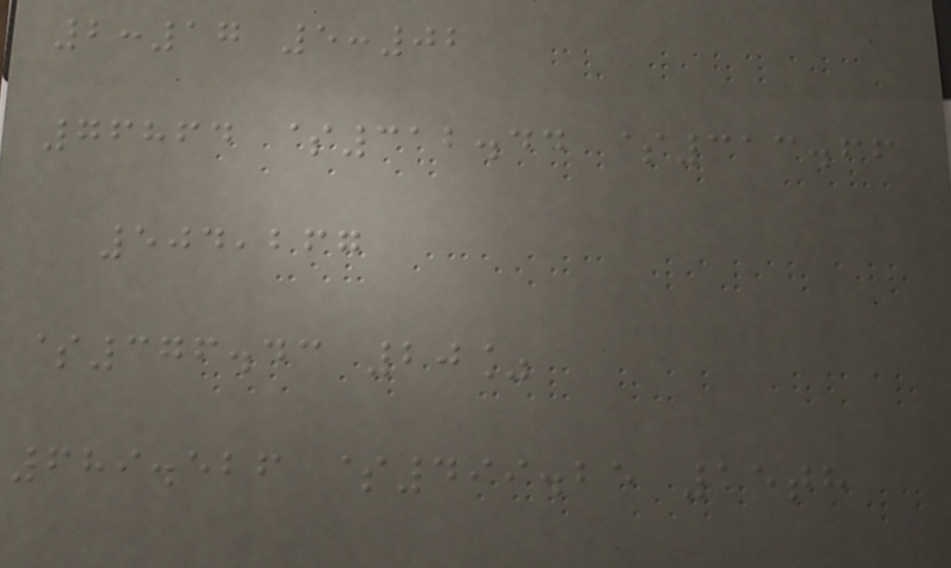2:17 5:02
76864 $312.44 $313.66
504,267
$376.43 20%
689.526 $499.25 15th
